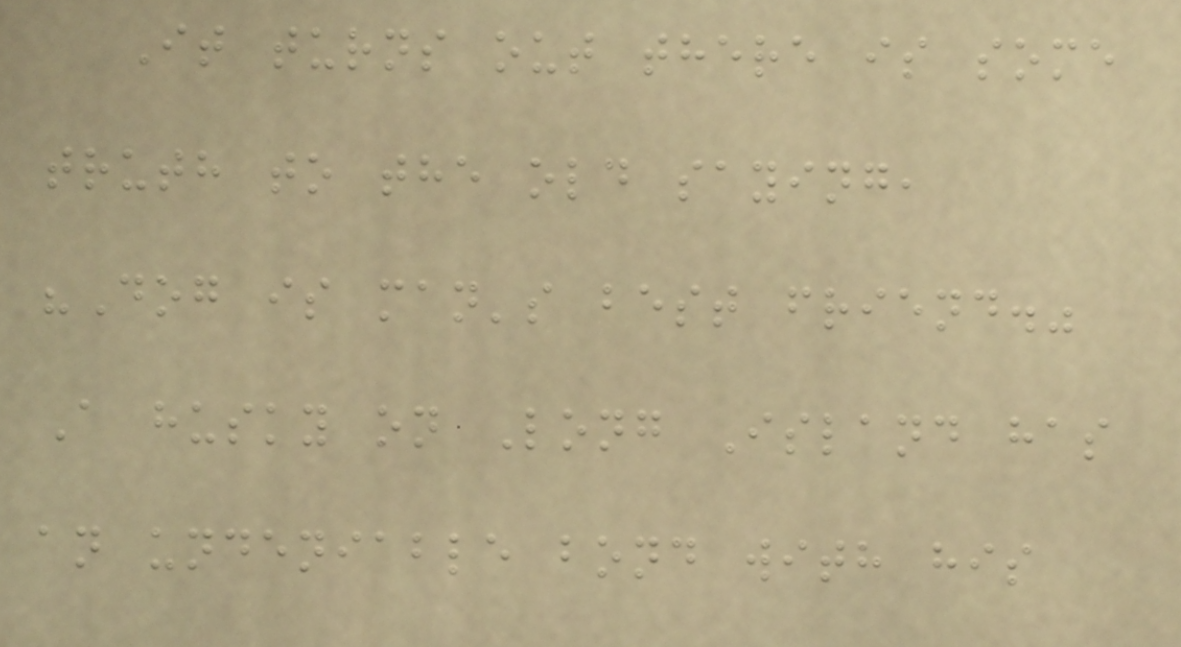It turns out there is some
truth to the old saying,
"Dog is man's best friend."
A husky on Long Island has
an undeniable bond with his
